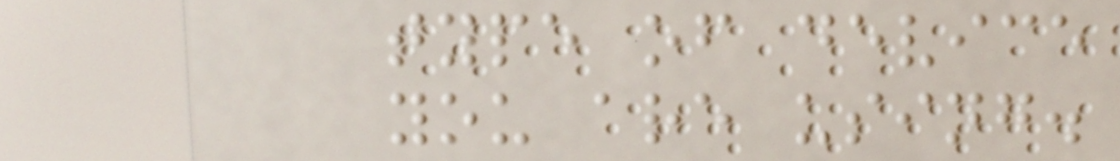type of device
you are using.
